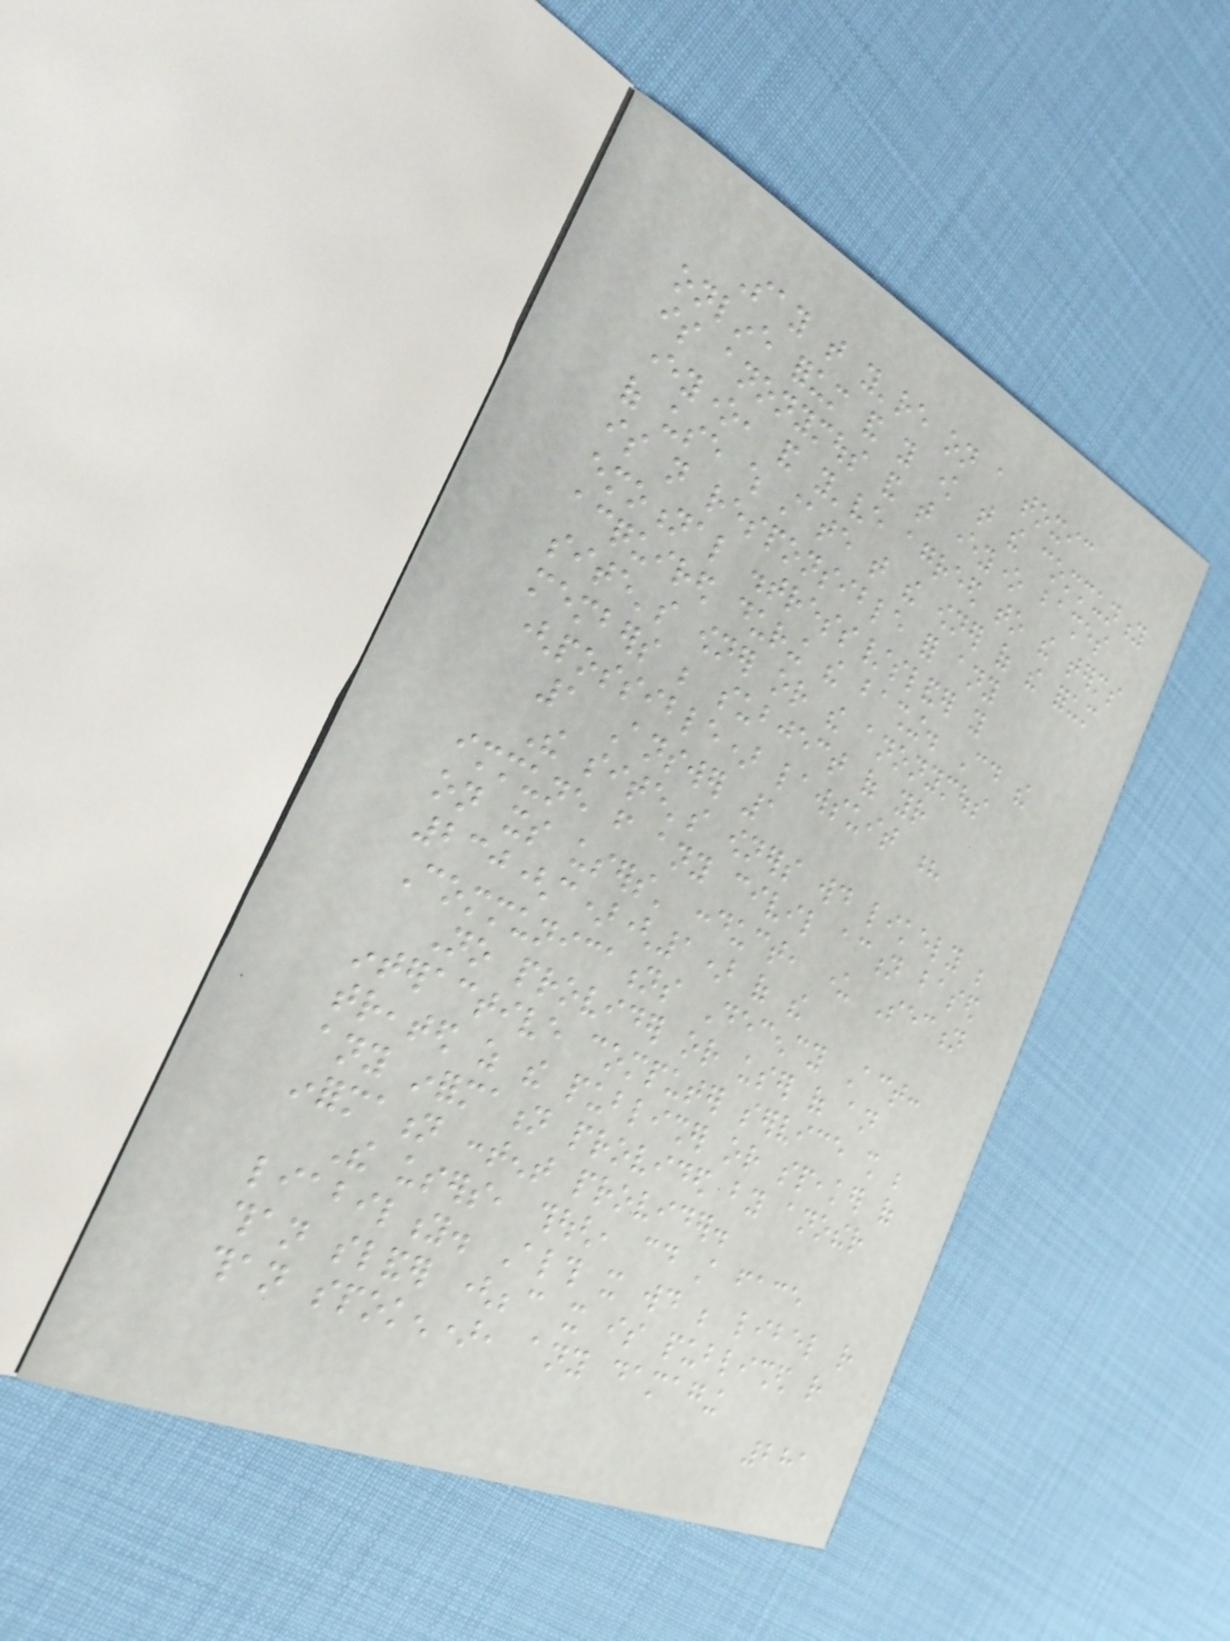Say that you're on a toxic
online forum and you know that the community
is anonymous and that everyone bashes
everyone, and you've agreed to the terms
of use which state that the owner of the forum
is not responsible for any
emotional distress/slander you
acquired during the bashing. Could the
site's owner or the anonymous
members be subject of your
(possible) lawsuit ?
1 Answer 1
The site's owners would likely be
immune from any civil action based
on its users' conduct, under Section
230(c)(1) of the
Communications Decency Act:
No provider or user of an
interactive computer service shall be
treated as the publisher or speaker of
any information provided by another
information content provider.
The users, though, could still face
liability. Although it would be libel rather
than slander (because it is published rather
than spoken), any damaging
281
